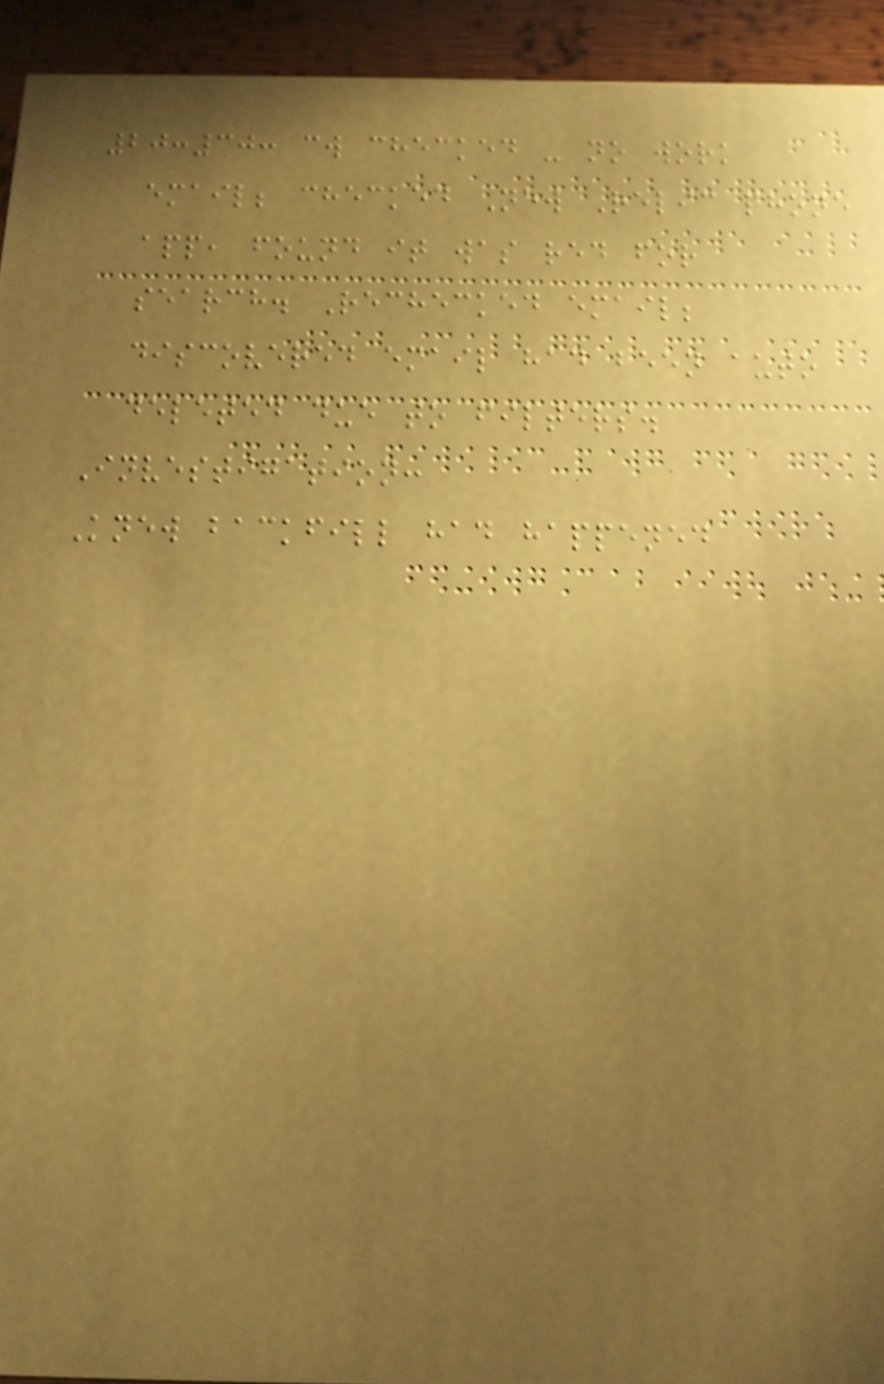20:30: cw checked - no work
email; checked New Relic phone
app, found it was red for
search. Rechecked email;
discovered email had been auto
deleted due to filters.
Investigation:
Knew backfill had happened
